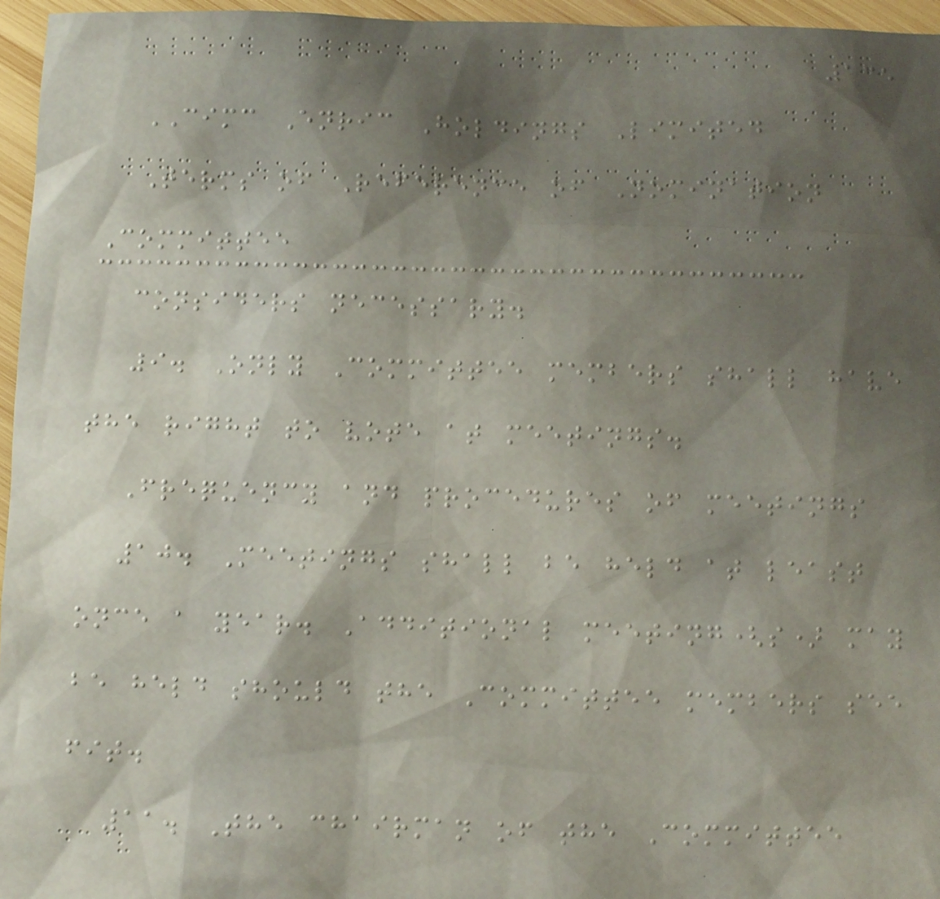135
CIMC Enric Holdings Limited
Terms of Reference of Nomination
Committee
considers necessary.
9. Only Committee members shall have
the right to vote at meetings.
Frequency and procedures of meetings
10. Meetings shall be held at least
once a year. Additional meeting(s) may
be held should the Committee members see
fit.
11. The chairman of the Committee
